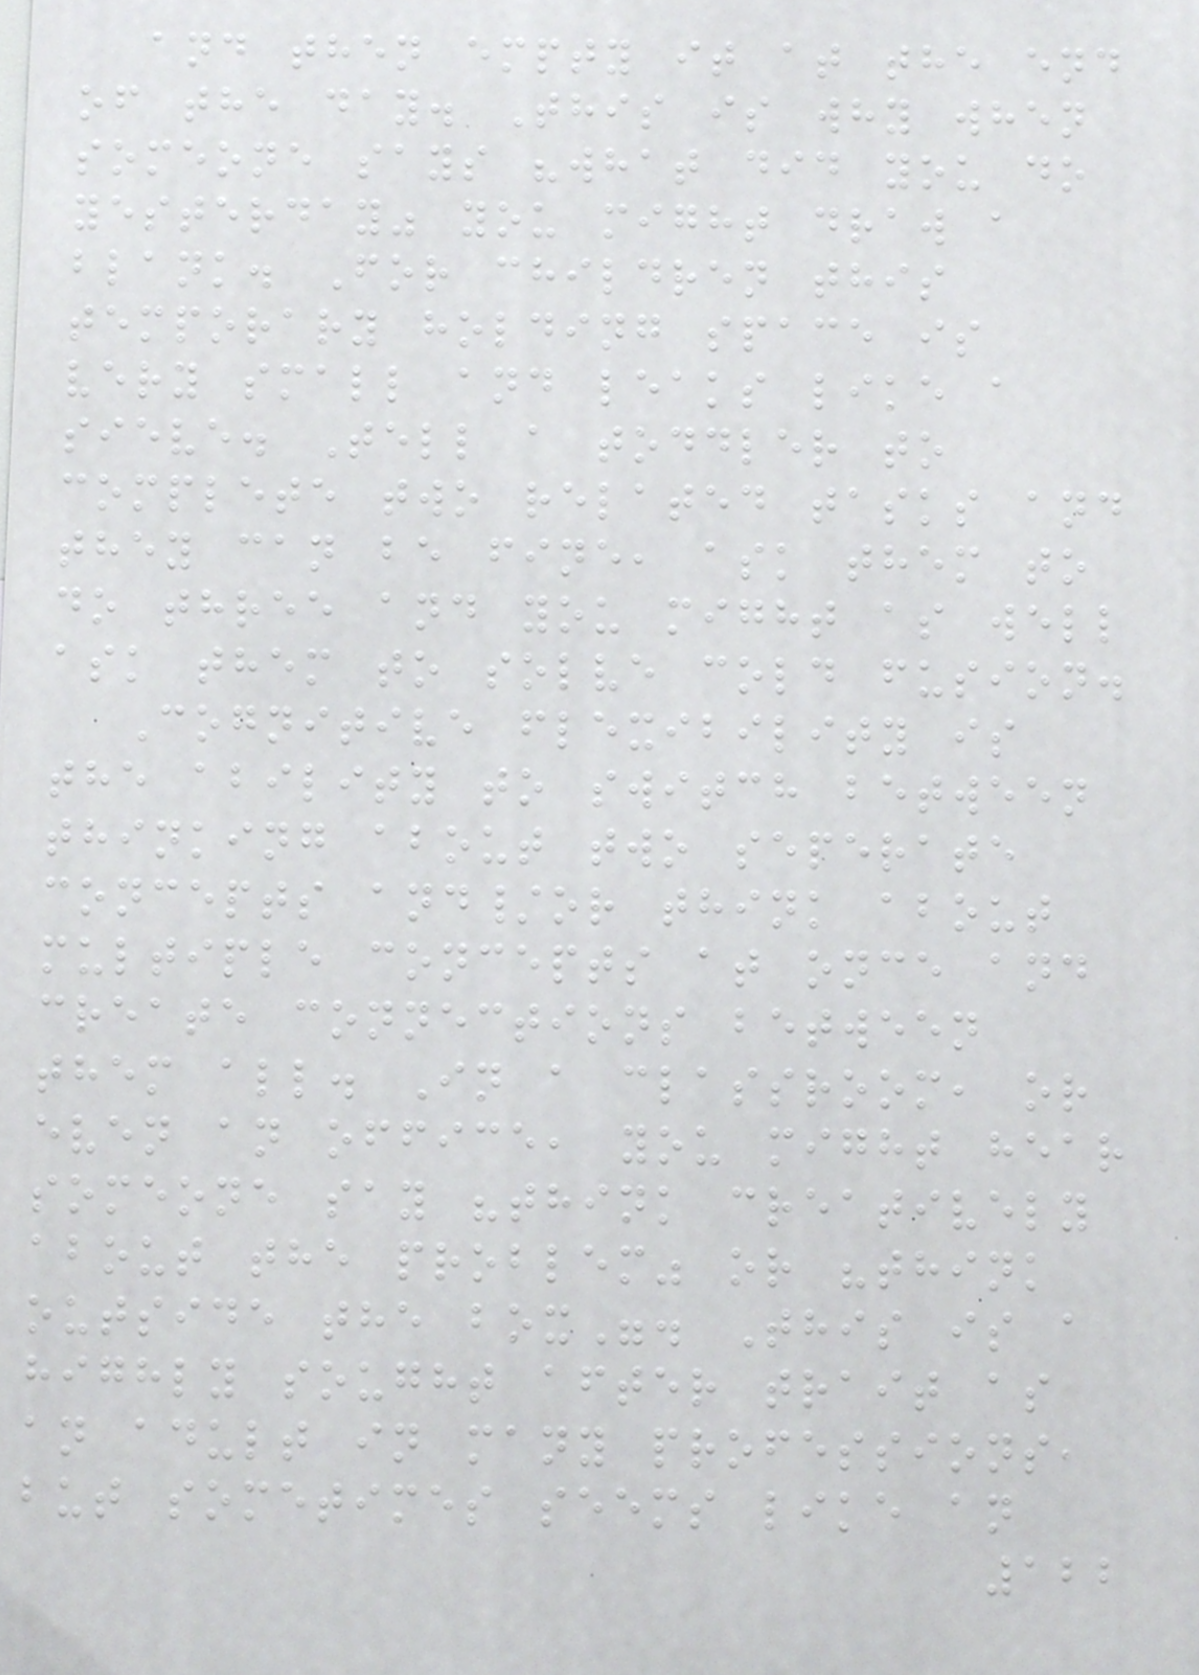and then empty it at the end
of the day. This is why when
someone says "what did you do
yesterday" you might draw a
blank. For children this
temporary holding space is
very small and leaks like a
sieve. Tell a toddler to
complete two related tasks and
they can be fine, ask them to
do three and you might as well
ask them to solve cold fusion.
Cognitive flexibility is
the ability to switch between
thinking about two seperate
concepts and/or think about
multiple concepts at once and
create connections between
them all. In a classroom, or
even an office, you might hear
someone say "think creatively
about the problem" or "think
outside the box". This is a
highly sought after trait as
an adult in many professions,
but sometimes seems like an
122
